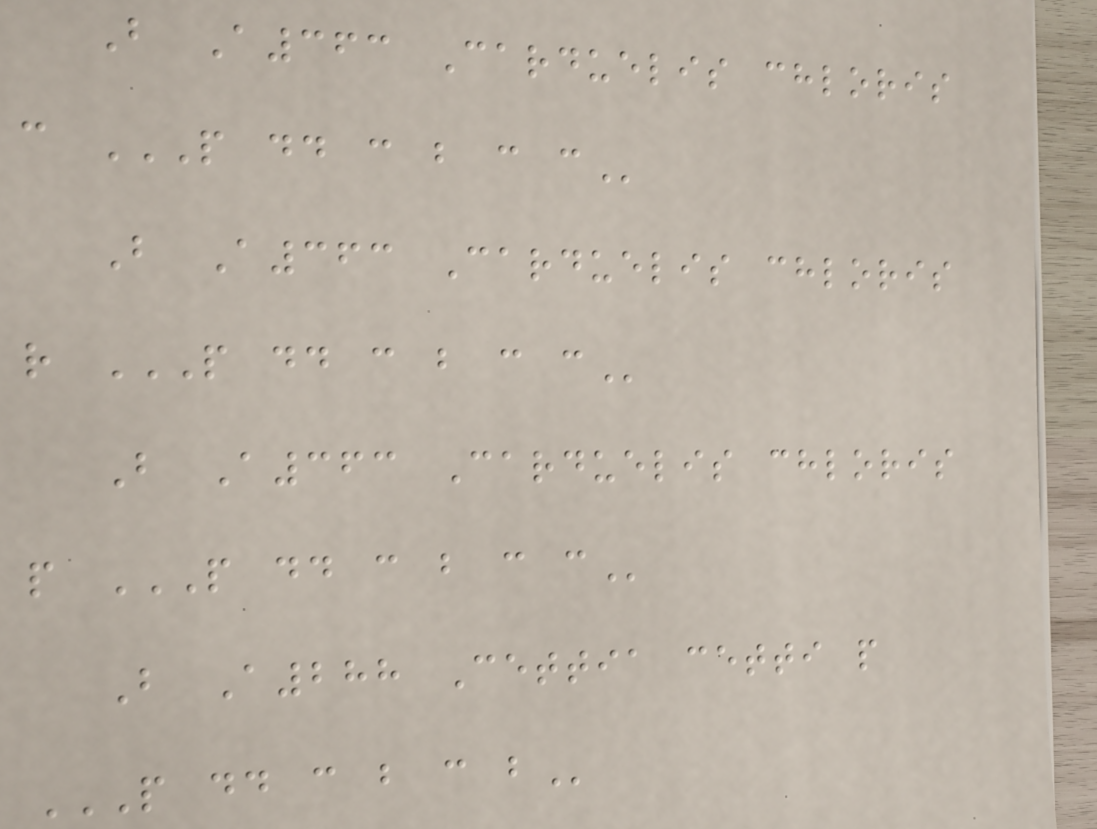B A363 Carduelis chloris
c P DD C B C C
B A363 Carduelis chloris
r P DD C B C C
B A363 Carduelis chloris
p P DD C B C C
B A288 Cettia cetti p
P DD C B C B
